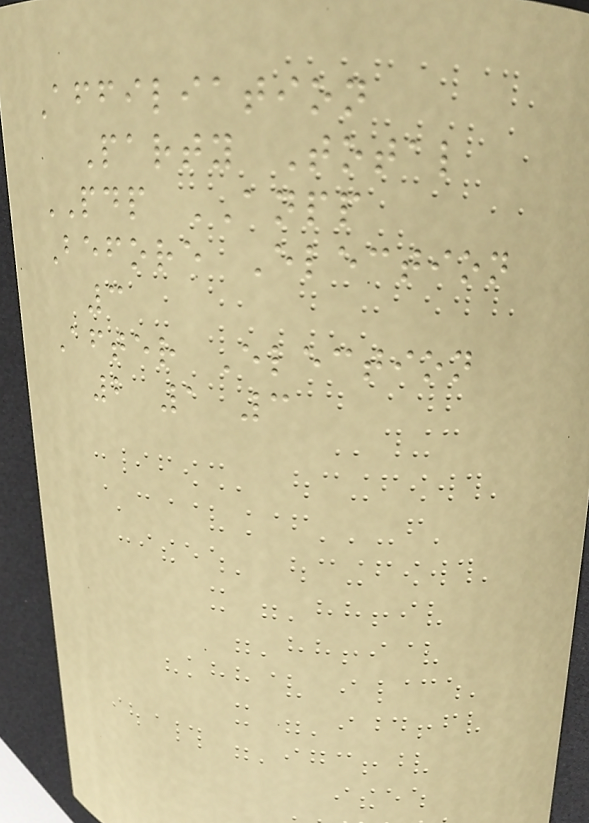Affiliation
Party Total
PDP ANPP
Before Election
3
After Election
2 1 3
